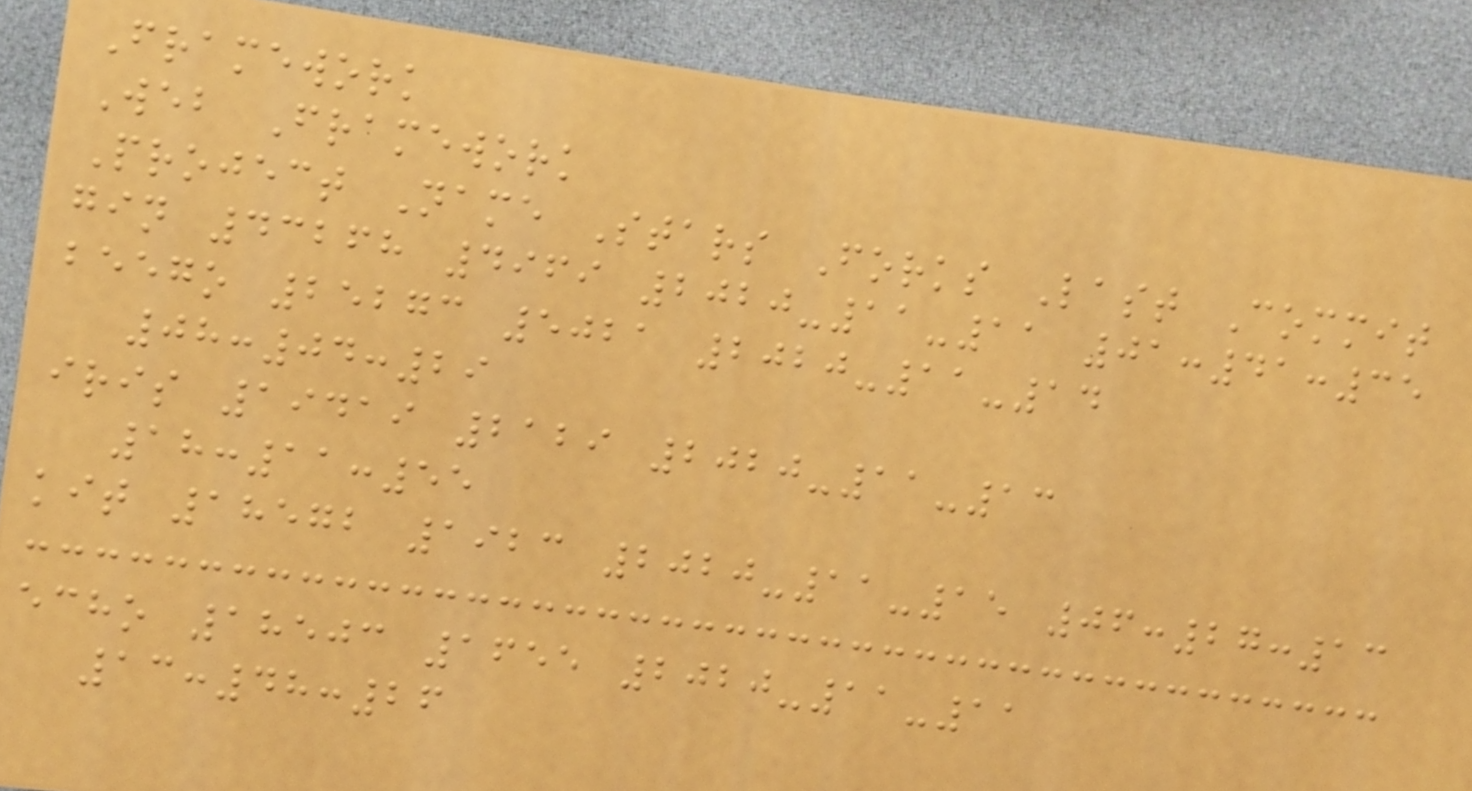Framework
Web Framework
Project Name Stars Forks Last Commit
gin 43268 4969 2020-11-11 01:41:35
beego 25273 5021 2020-11-14
08:04:29
iris 19419 2129 2020-11-13
18:11:55
kit 18572 1923 2020-11-15 06:27:13
echo 18503 1655 2020-11-11
13:48:26
